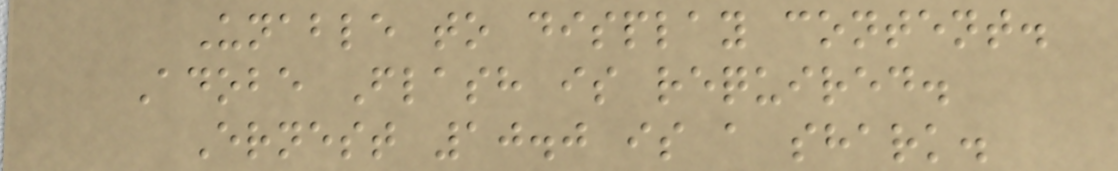Unable to display content.
Adobe Flash is required.
Ernest 10.0 is a shark.
